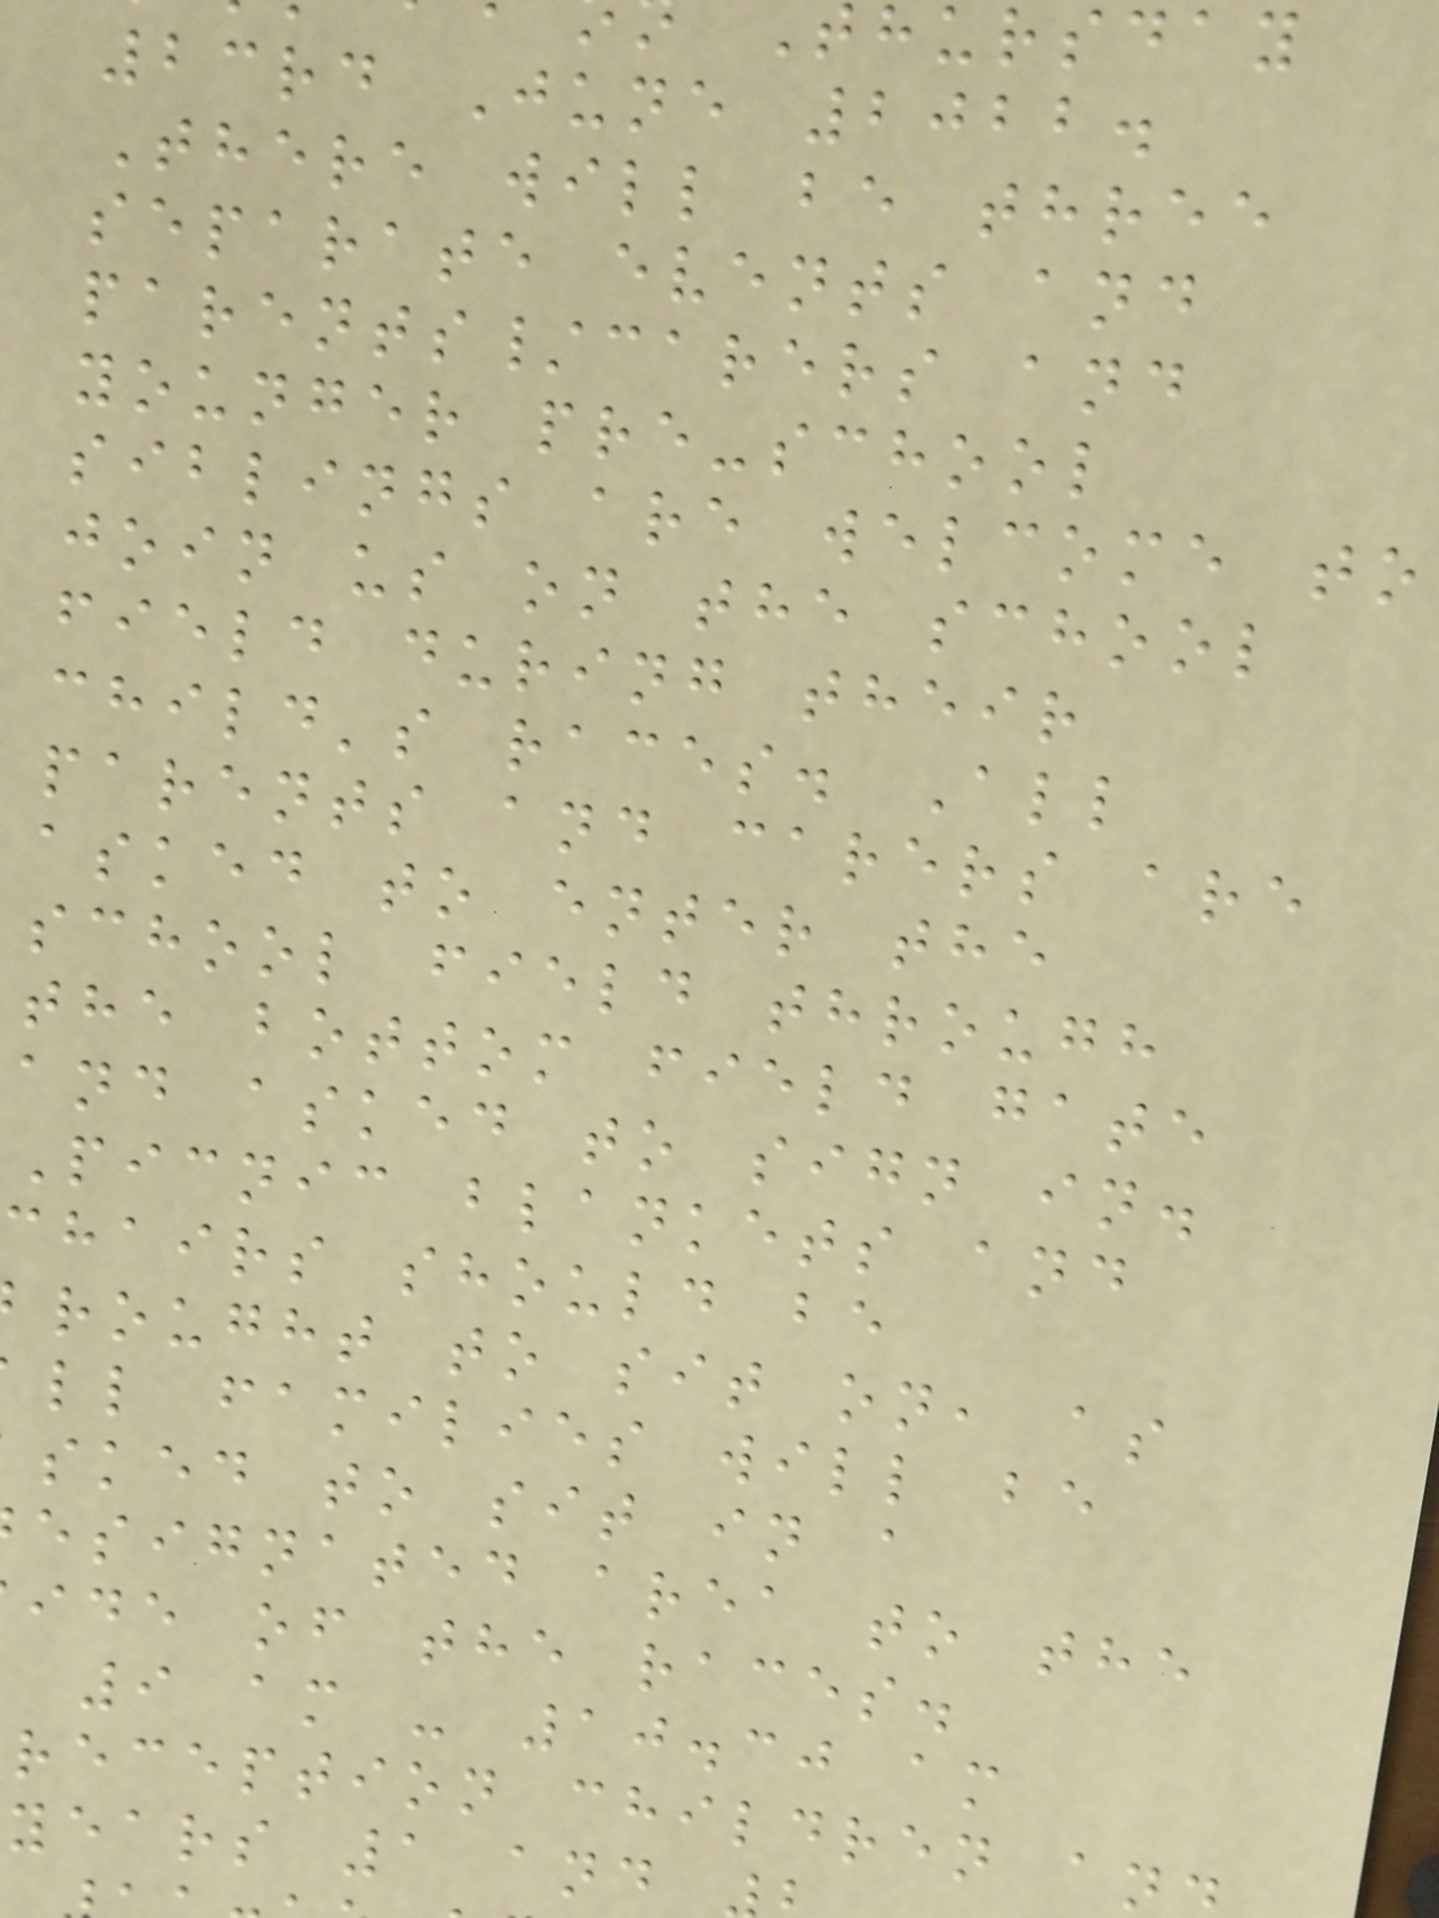hursday
23rd June 2022.
There will be three
separate events and
parents/carers and
younger pre-school
siblings are welcome to
join us on the school
field during their
child's races. All
parents and carers are
asked to enter the
school field through
the bottom field gate
and asked to sign in.
Picnic blankets and
chairs should be
rought to sit on, as
ll families will be
sked to sit in a
esignated area to the
ide of the races.
9 am - 10.30 am
reception children an
years 1 and
